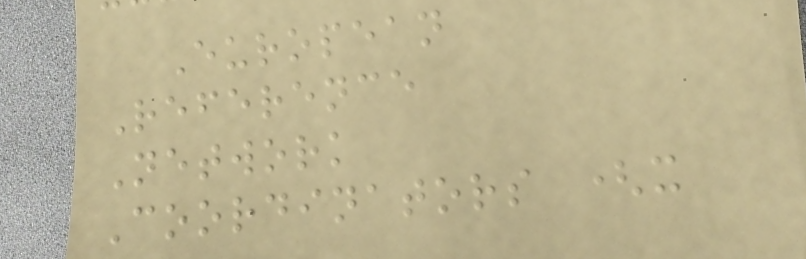European
Reference
Network
Coordinators (x
